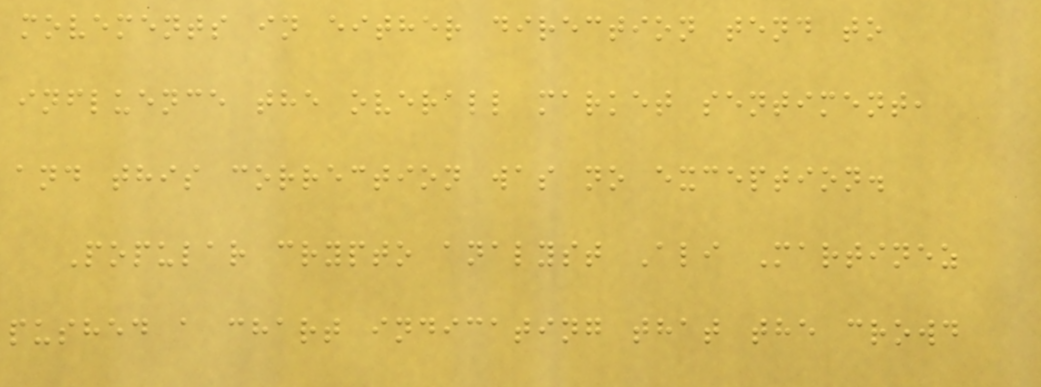movements in either direction tend to
influence the overall market sentiment,
and this correction was no exception.
Popular crypto analyst Ali Martinez
pushed a chart indicating that the crowd
